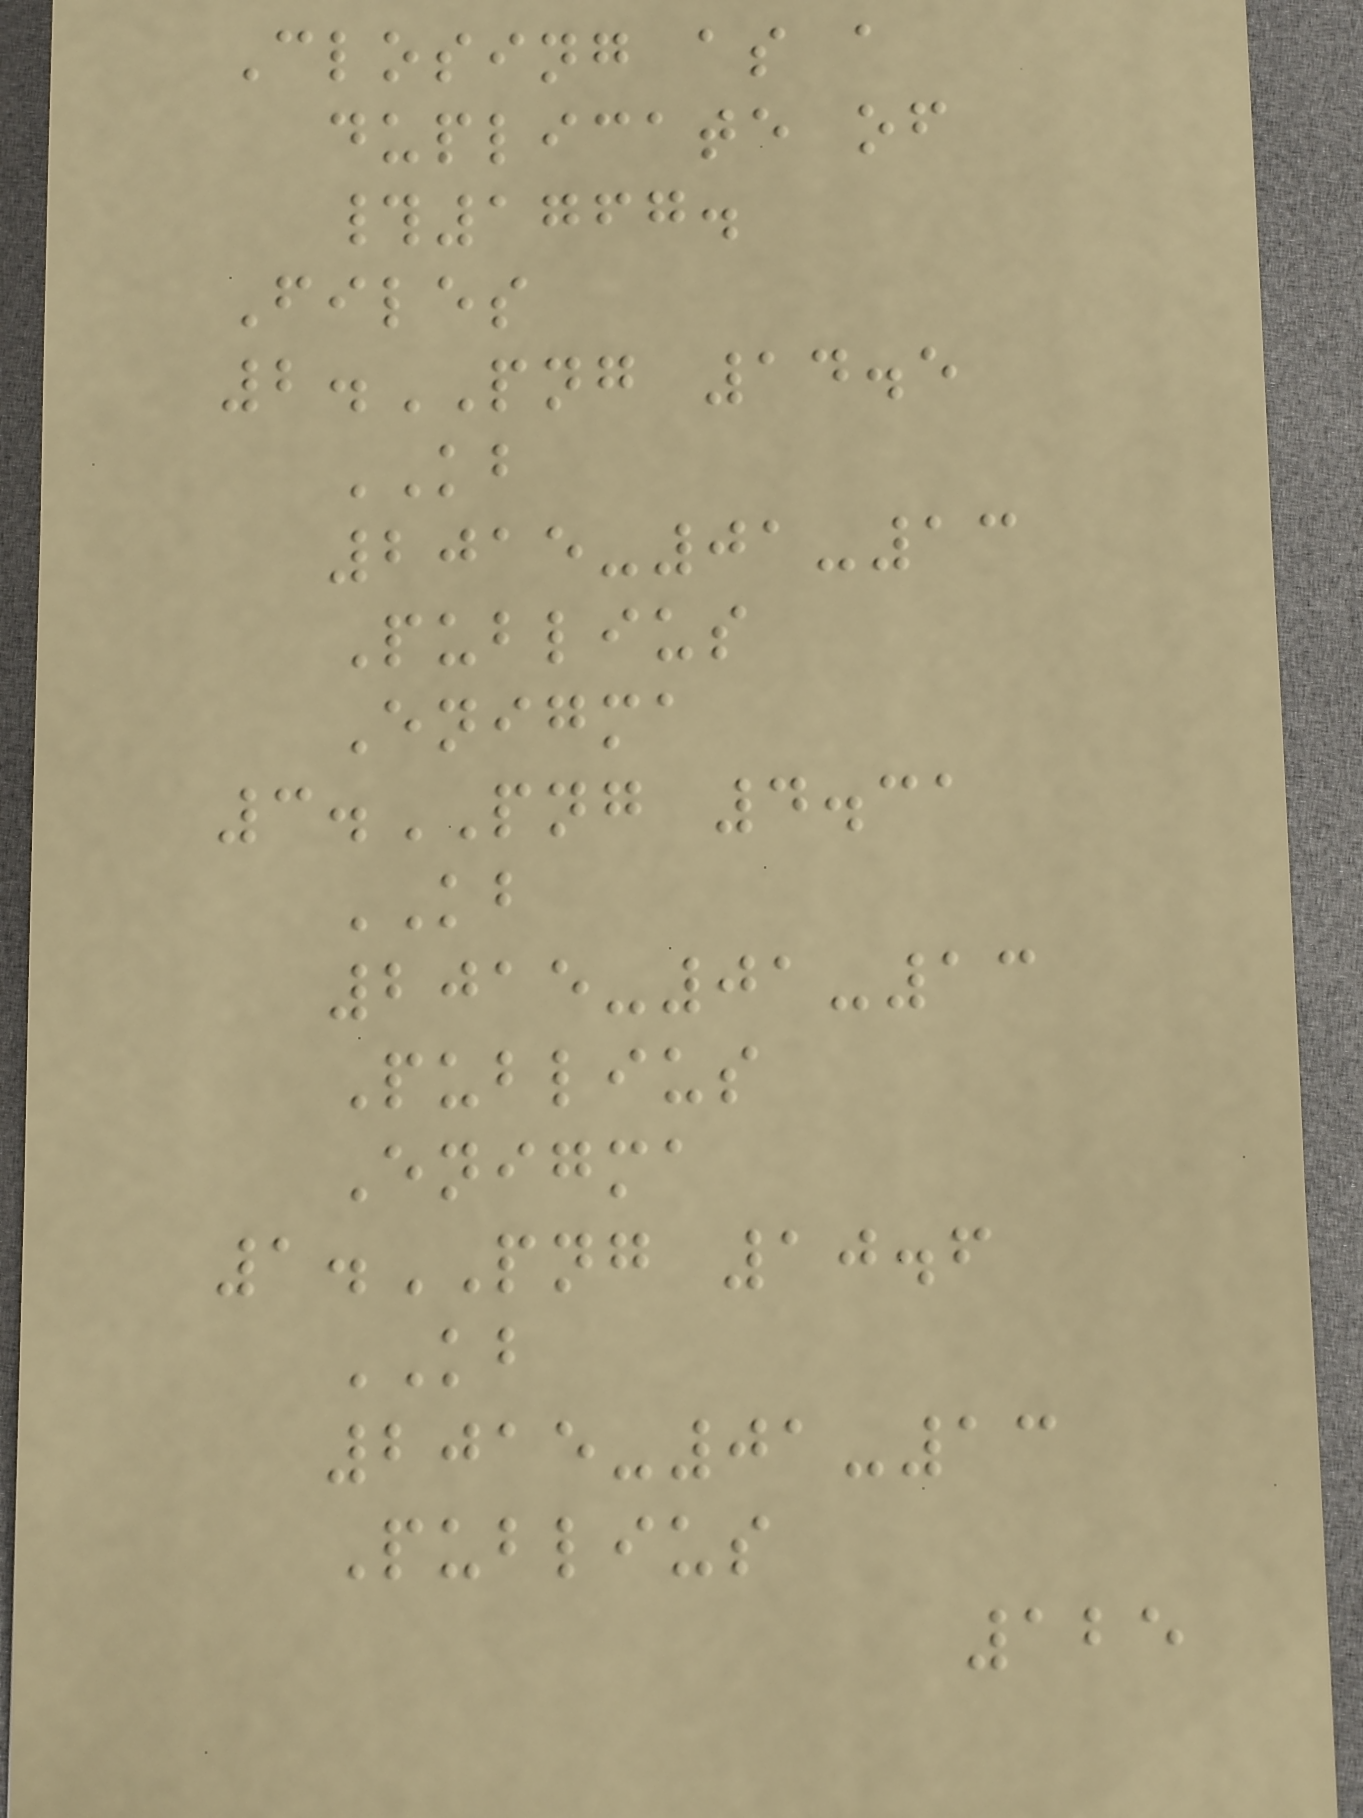Closing as a
duplicate of
#1767.
Files
2.PNG 14.5
KB
2015-01-13
Publius
Enigma
3.PNG 4.31
KB
2015-01-13
Publius
Enigma
1.PNG 10.6
KB
2015-01-13
Publius
125
